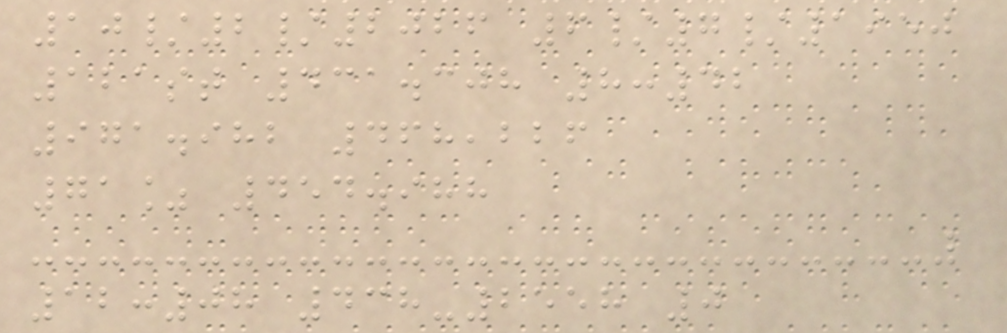10/2/2026 6/7/1950
121st 431.308 8:42
971.982 468,226
71% 454.988
12:08 438-2558 0
